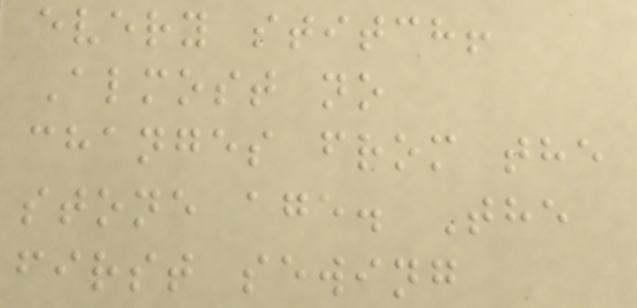every stitch!
Almost no
changes from the
stone age. The
first sewing
